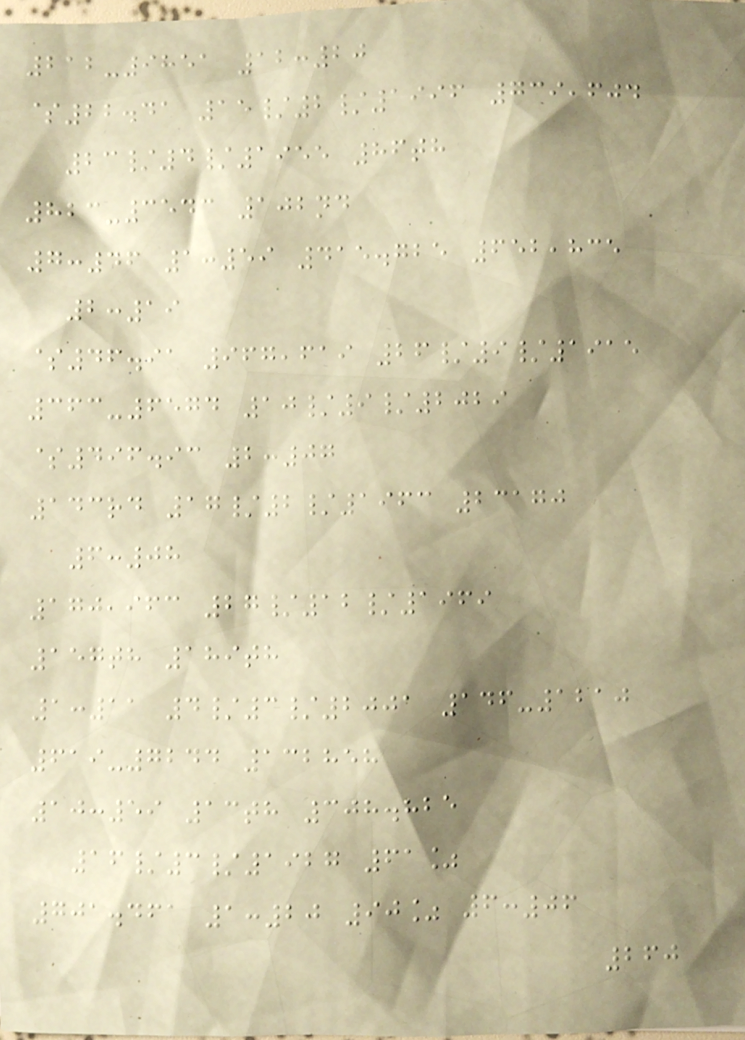212-9851 12:20
$22.41 15/2/1996 739,604
23/4/1955 86th
823-3543 102nd
7:46 1:59 415.725 652,835
2:19
$46.91 967,619 26/9/1915
363-6574 10/9/2029
$496.93 2:07
143rd 17/2/1963 23170
6:08
170,963 27/12/1969
157th 189th
1:11 4/3/2001 146-1210
619-7244 132858
10:59 13th 308.825
16/3/1927 61%
701.461 1:20 90% 6:06
260
